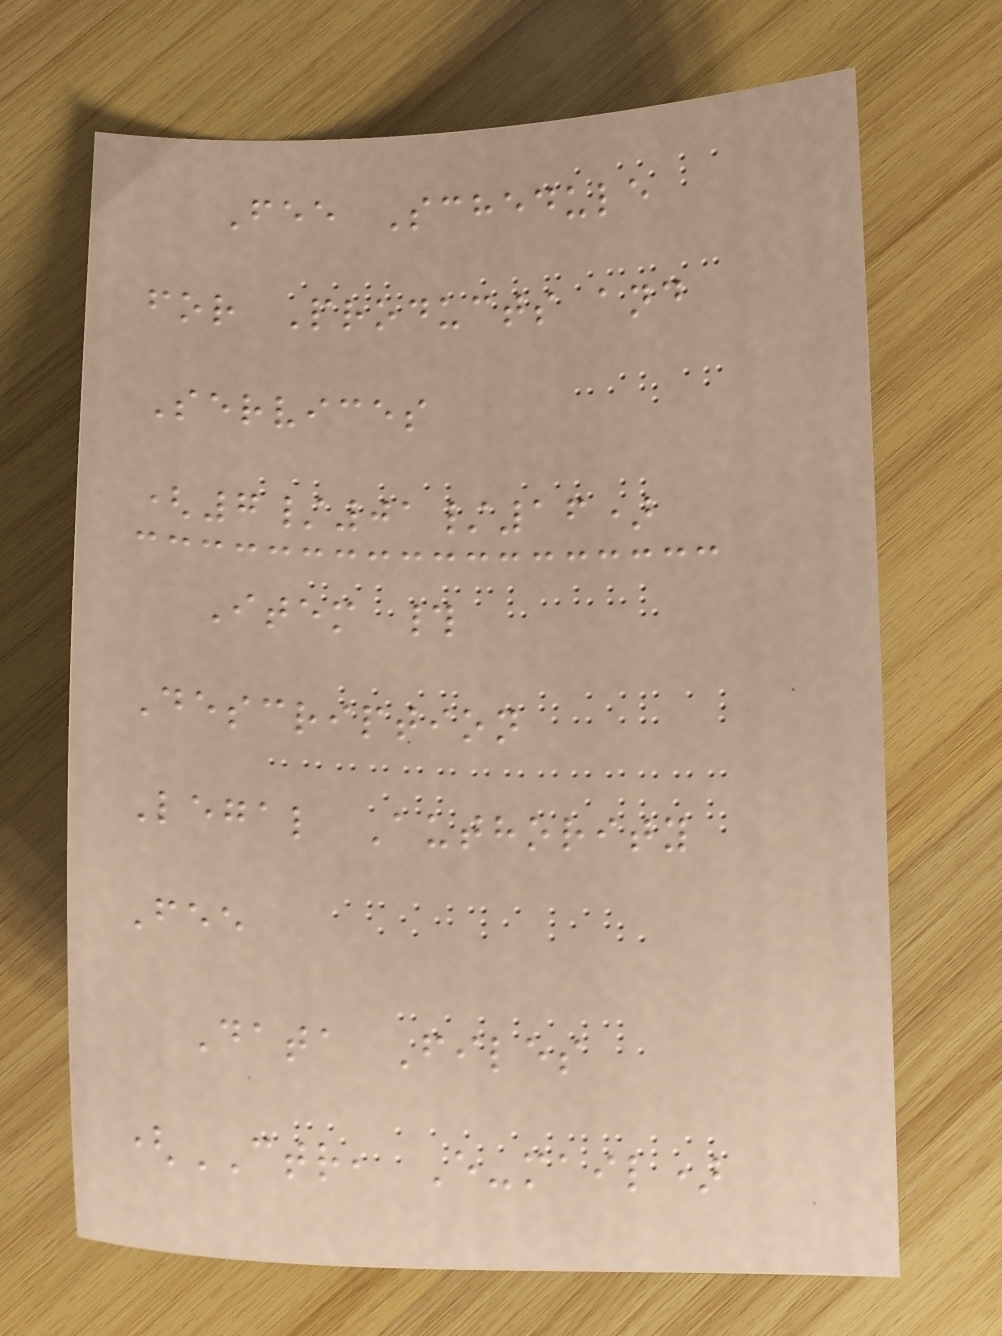Fee Schedule
for Products and
Services
(7/01/16)
Item #
Description
Legal Authority
Fee
Data Files
(CTR, E-mail)
